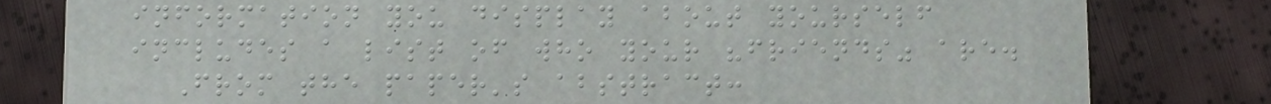information you display about yourself
includes a list of who your "friends" are.
From the paper's abstract:
